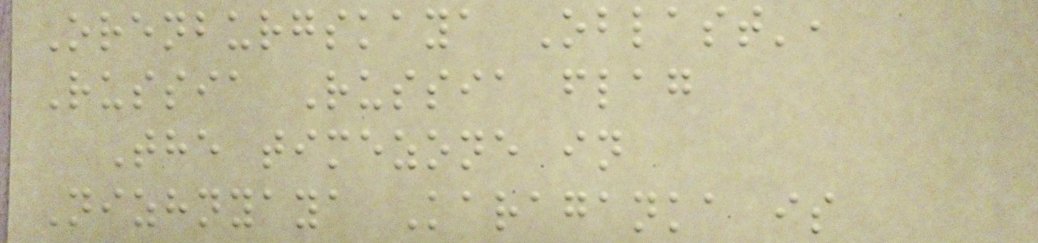Orenburgskaya Oblast',
Russia Russia flag
The timezone in
Nizhnyaya Karaganka is
